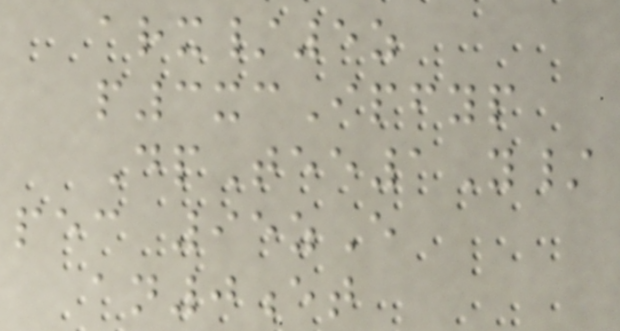arx/5z
p3xcIpfyp
DpTee1Y/
pec 95zE
an0et
